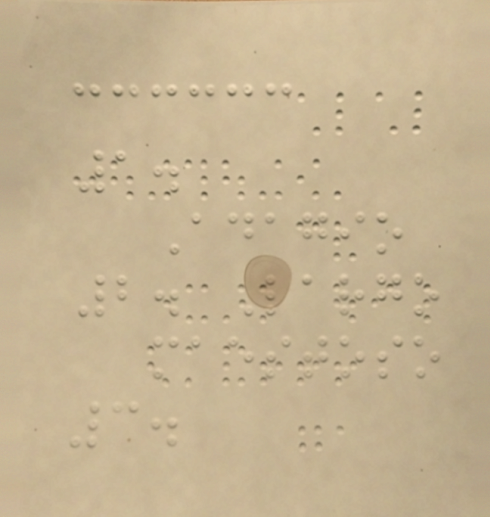1.
Adagio
2. Largo
maestoso
3.
